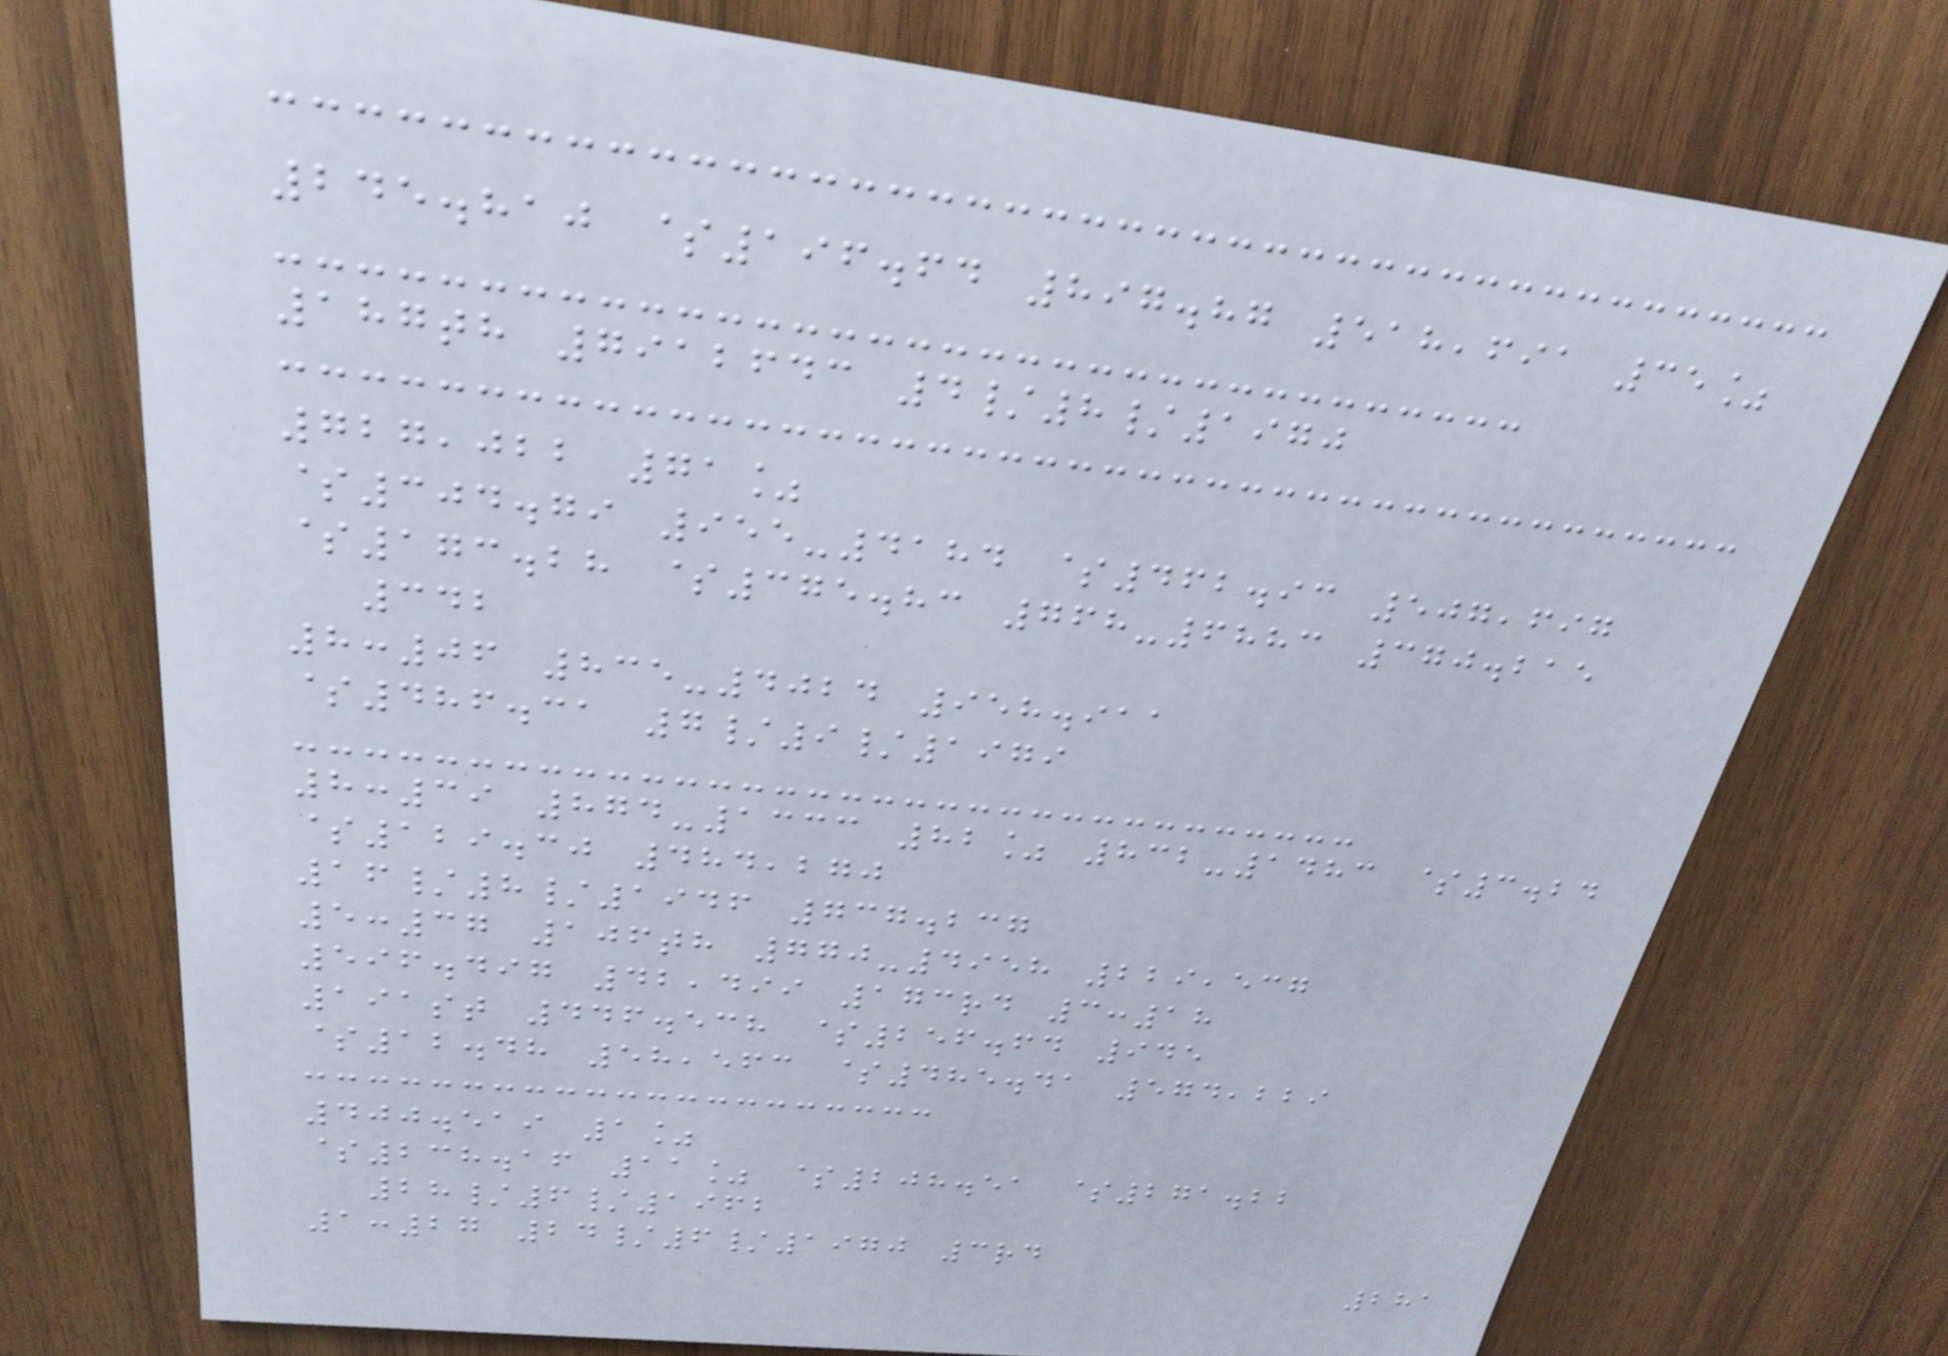245.810 $196.64 897.87 518,691 35%
187th 7912643 4/8/1970
727,022 71%
$304.79 955-4184 $462.93 507,697
$173.28 $375.83 768-6883 370.215
342
8:06 835-4024 958.911
$486.31 7/9/1979
8:39 874-1333 82% 832-1483 $3.24
$129.30 484,270
16/8/1946 737.237
5:37 106th 770-4958 229,537
596.497 42,499 173rd 3:18
191st 446.538 $256.64 945
$12.48 58,563 $485.41 574,229
400.519 1%
$238.16 11% $208.51 $271.22
28/6/1962
1:27 24/6/1970 3rd
281
